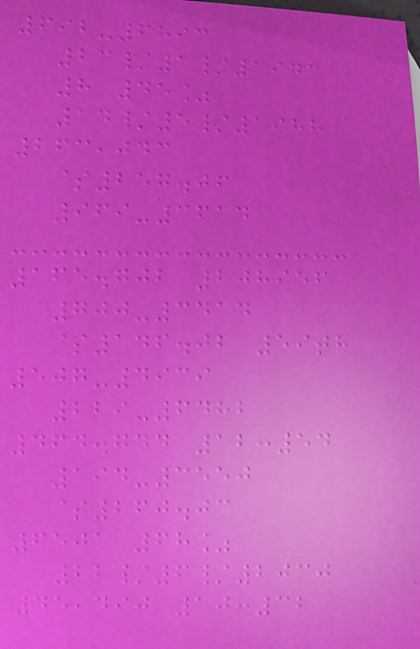692-6593
23/1/1973
8 45%
14/5/1988
263,043
$257.06
969-3614
165.702 208956
700-3414
$146.02 59th
507-4939
229-6482
464.744 12:54
194-3550
$260.03
6501 68%
22/6/2030
45,490 10:32
